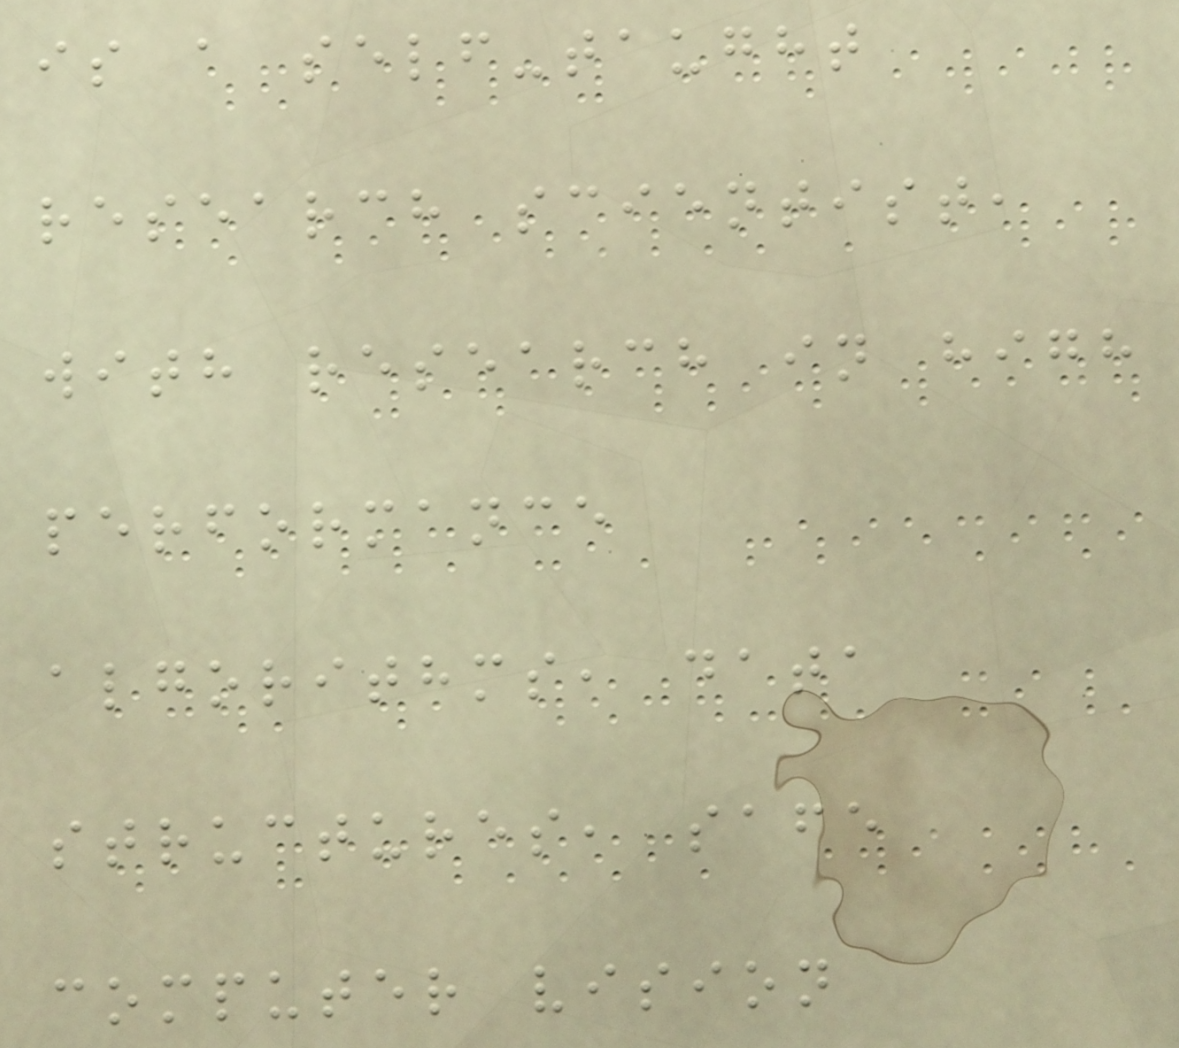is a self-taught
research scientist,
with research in high
performance
algorithms, data
structures, safe
computer vision
